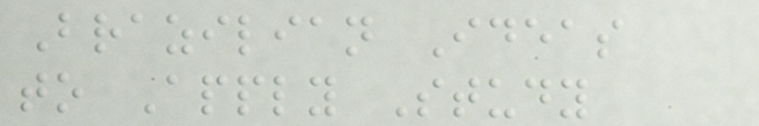Brazilian Ideas
to Apply Study
